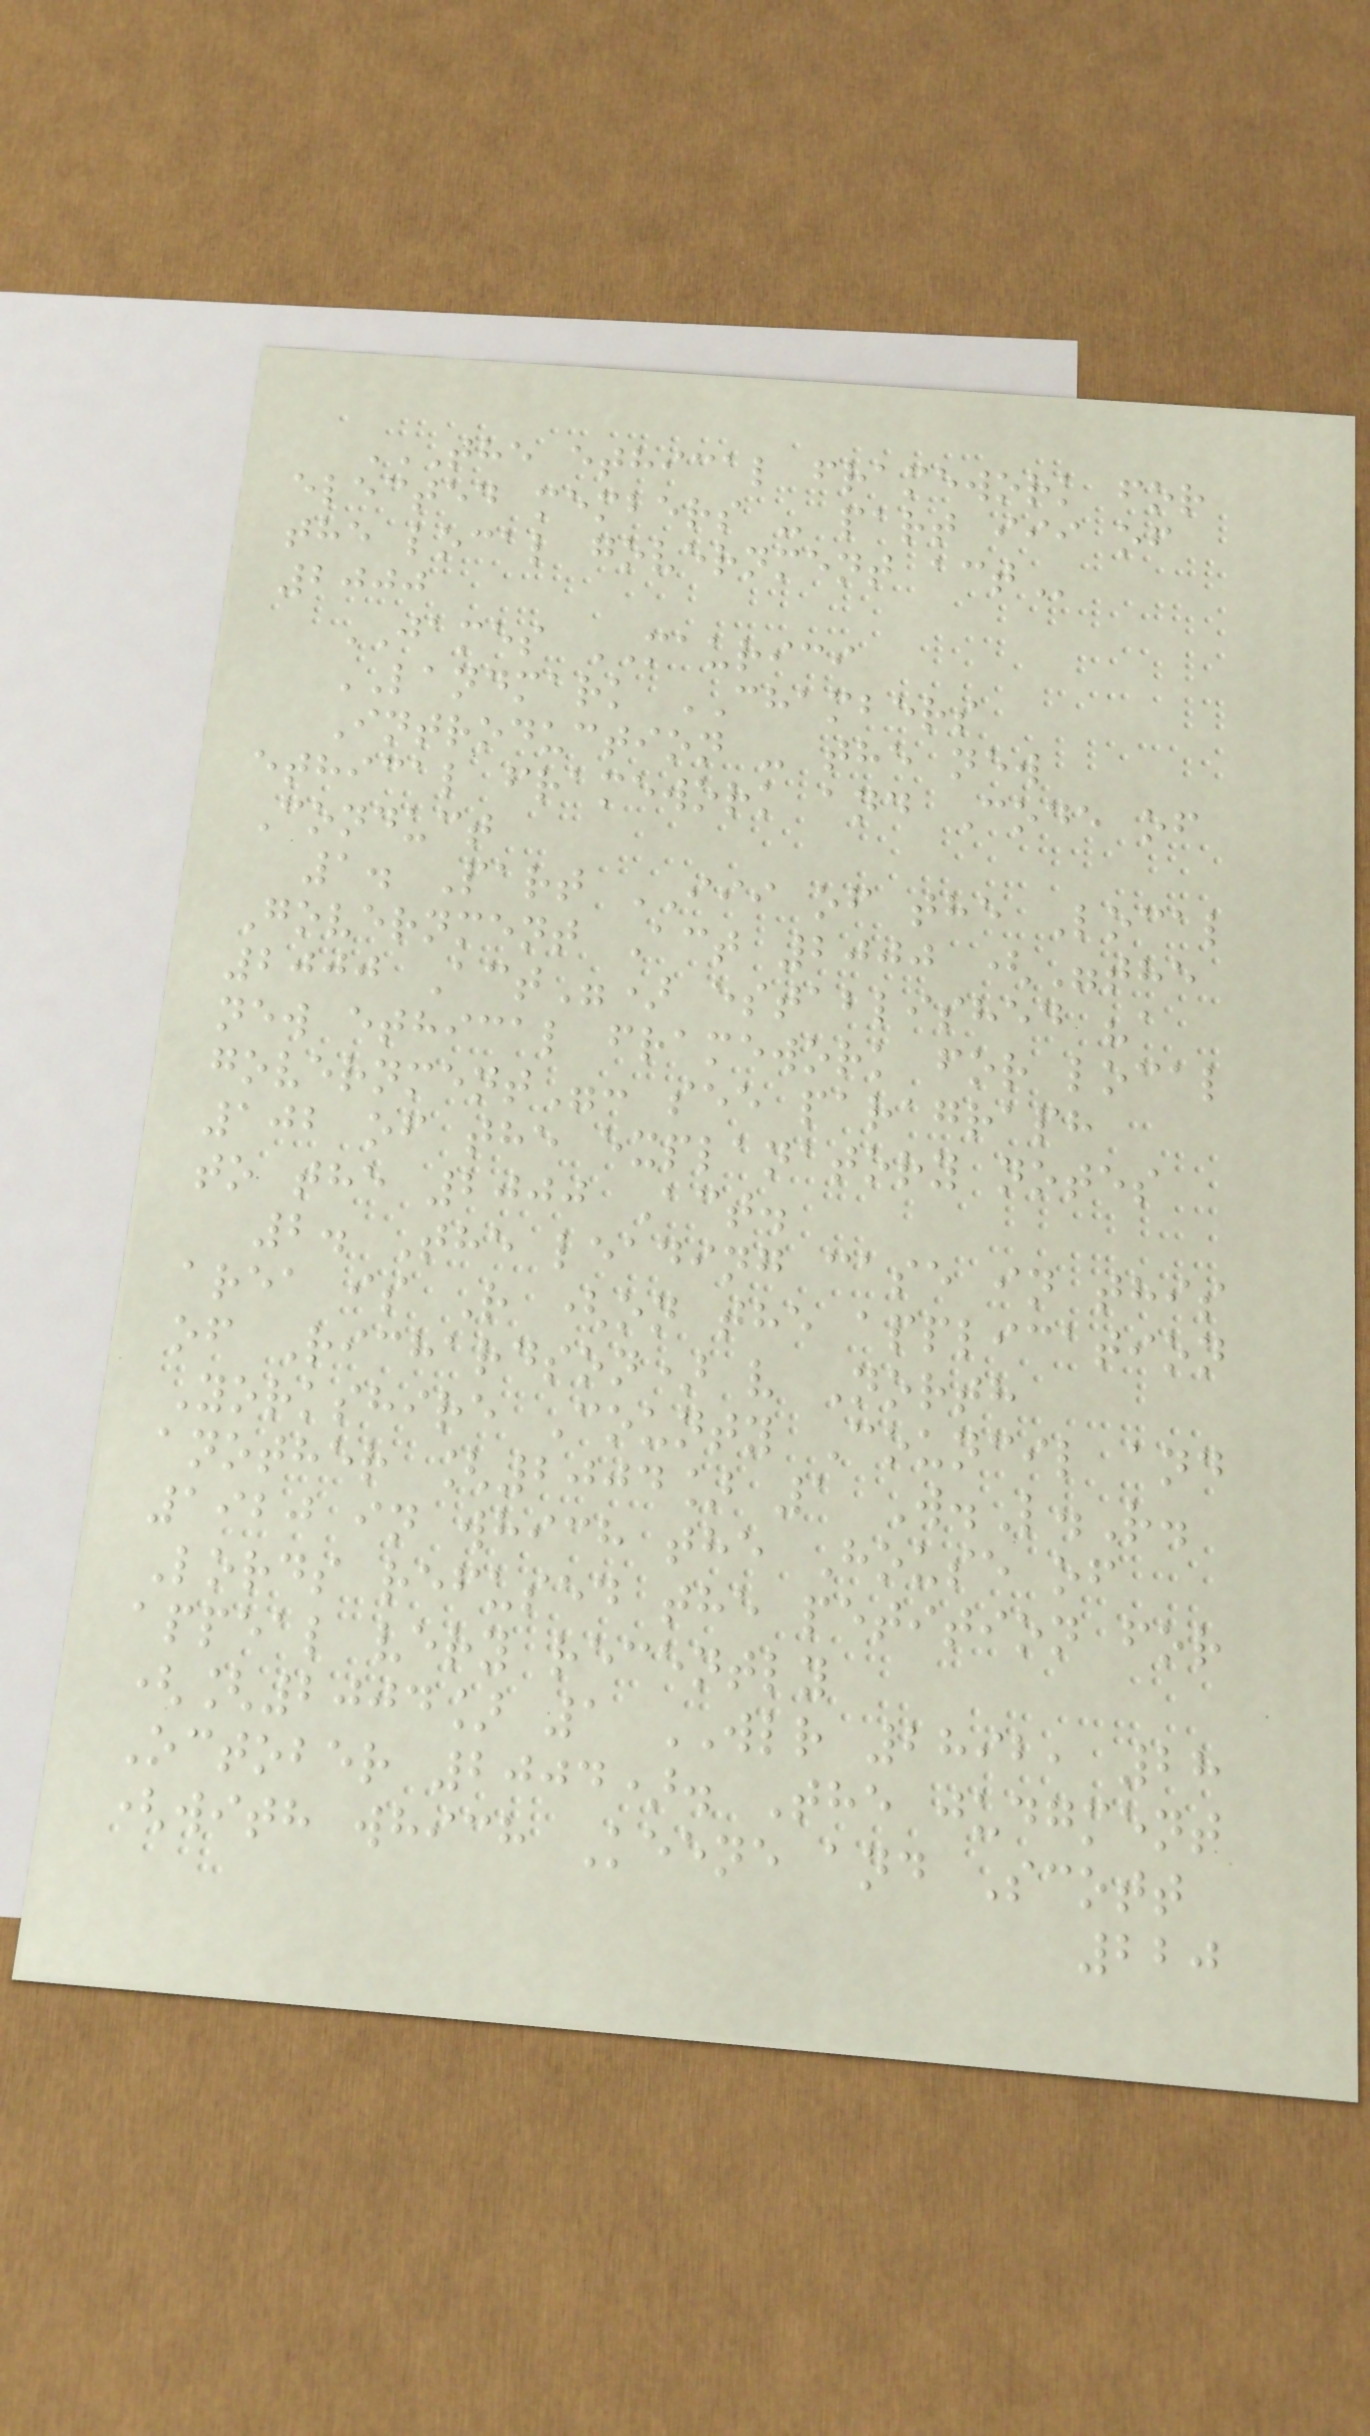THE ETHICAL FRAMEWORK FOR
ELECTED MEMBERS - PART III OF
THE LOCAL GOVERNMENT ACT
2000
JAMES MAURICI
LANDMARK CHAMBERS
Introduction - the new
ethical framework and Code of
Conduct
1. Part III of the Local
Government Act 2000 ("the
2000 Act") established "a
new ethical framework for local
government": see paragraph
102 of the explanatory notes
to the 2000 Act.
2. The leading case in this
area is R (on the application
of Richardson) v North
Yorkshire County Council and
another [2004] 1 W.L.R.
1920 in which the House of
Lords refused the petition for
appeal very recently
([2004] 1 WLR 2892, 28
October 2004). The judgment
(with which Keene and Scott
220
